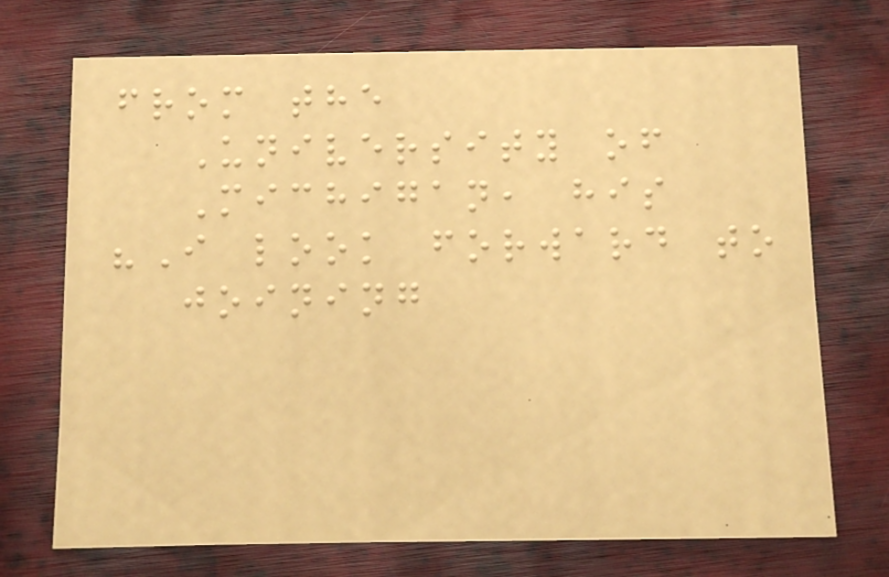from the
University of
Michigan, his
"I look forward to
joining
